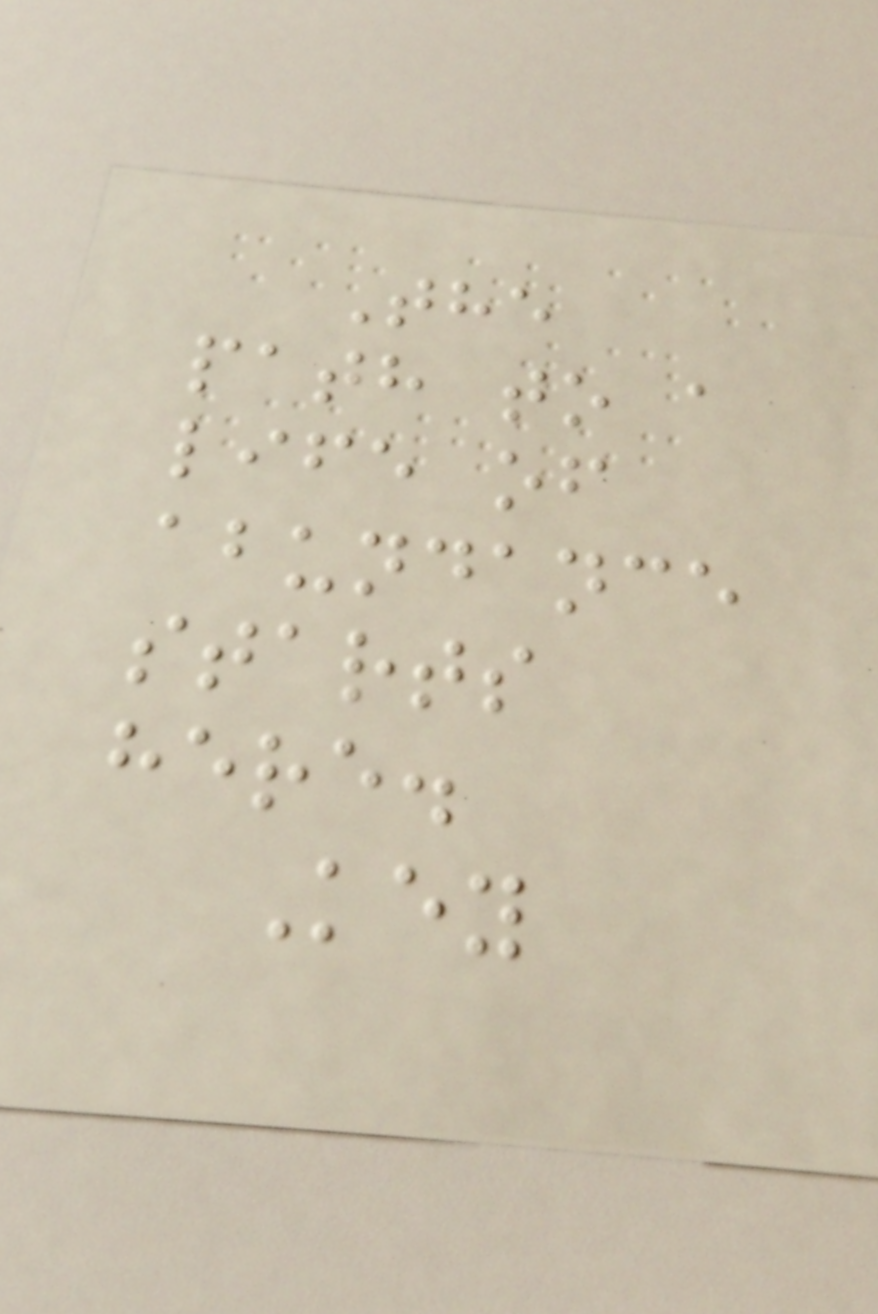The
path to a
life of
abundance
starts
here.
Key
